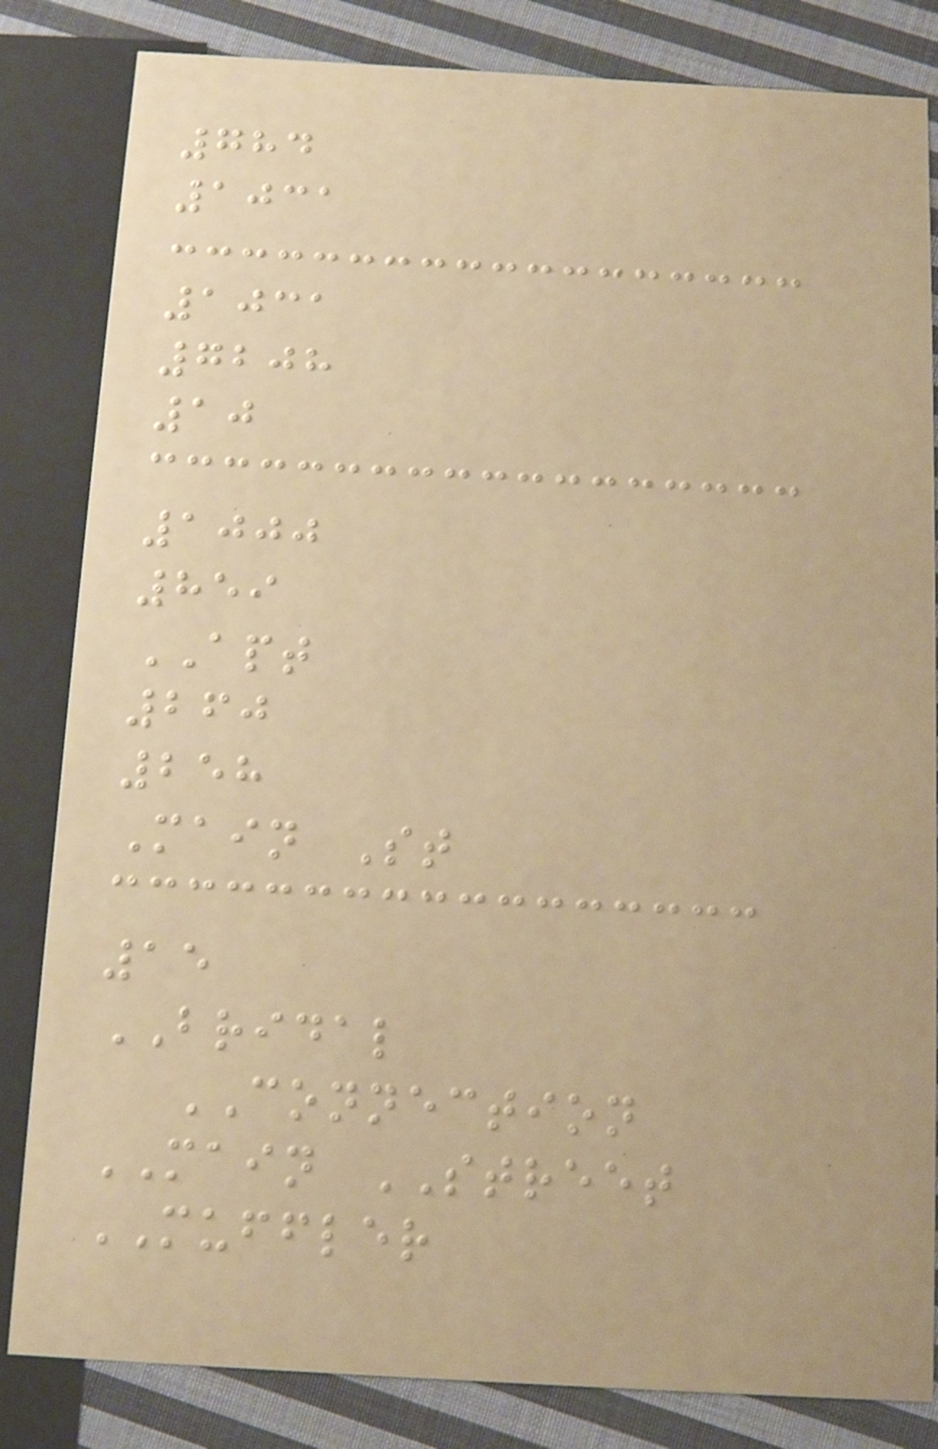784
1031
1031
7208
10
1000
859
APT
260
258
Main St
15
BRIDAL
CONNECTION
MAIN STREET
MUFFLER
